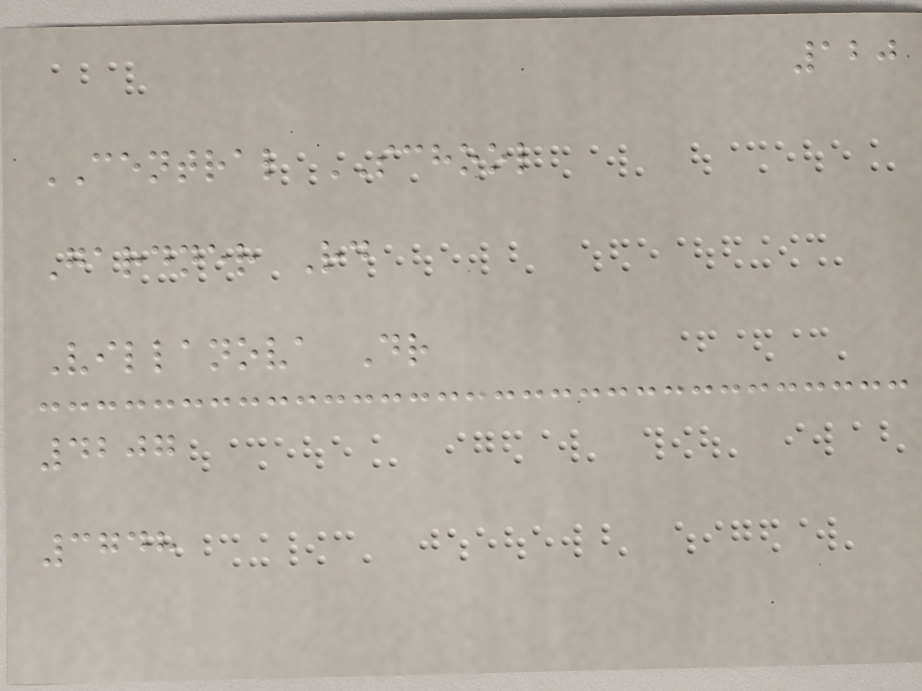120
CENTRAL SCHOOL
Gardner Rd
Villanova Dr
4207
3748
